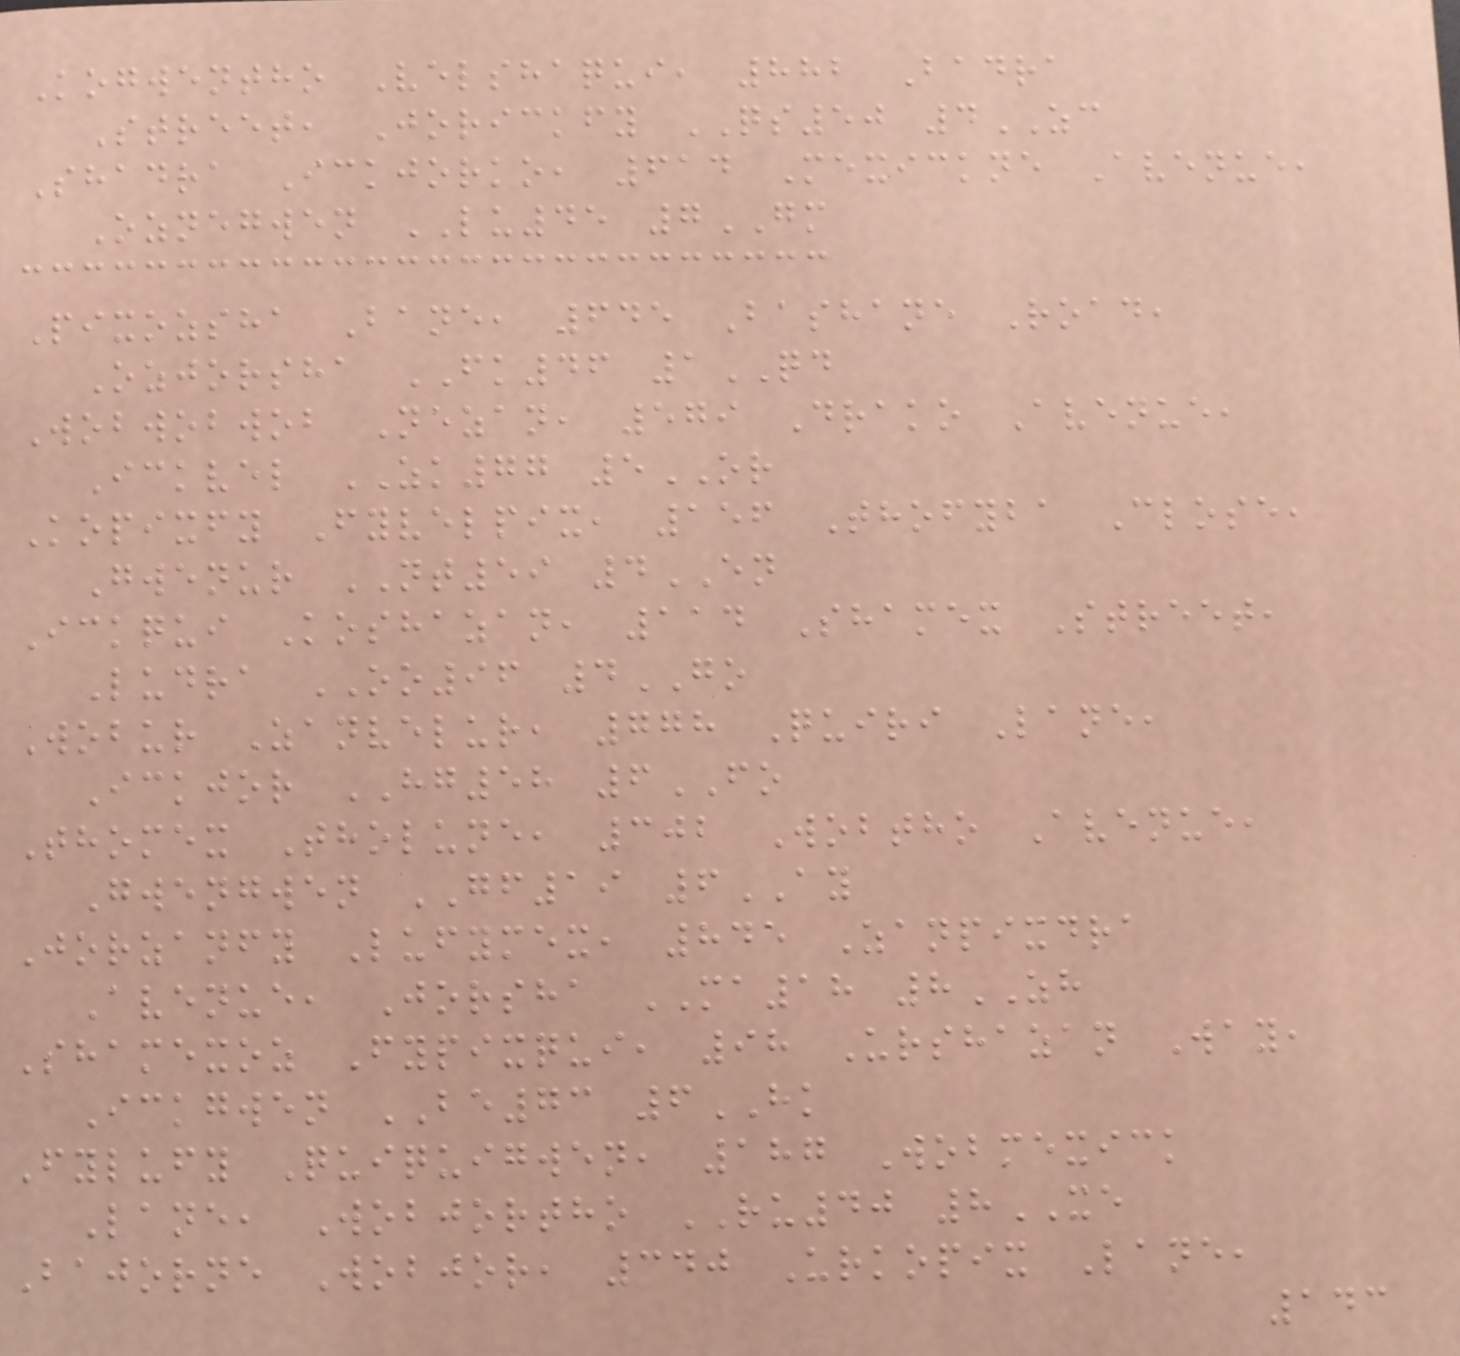Kogwentho Velshaqui, 882 Badra
Street, Jorickfy QS50 4ZC
Shadra Ickjorko, 614 Mexickne Avenue,
Oznegwen LU45 7GM
Pixozsha Bane, 645 Bashane Road,
Ozjorsha FK46 1QD
Wobwobwob Nezan, 579 Drako Avenue,
Ickvel ZK77 5OR
Kopixfy Fyvelpix, 156 Thofyba Close,
Gwenur NT59 4EN
Ickqui Koshazan, 114 Shamex Street,
Ludra OO96 4GO
Wobur Zanvelur, 778 Quiri Lane,
Ickjor HG58 6FO
Thomex Tholune, 302 Wobtho Avenue,
Gwengwen GF19 6AY
Jorzanfy Lufymex, 845 Zanpixdra
Avenue, Jorsha MA18 8ZH
Shamexoz Fypixqui, 98 Urshazan Way,
Ickgwen BE73 6HK
Fylufy Quiquigwen, 187 Wobmexick
Lane, Wobjortho RU40 8XE
Bajorne Wobjor, 340 Urkopix Lane,
143
